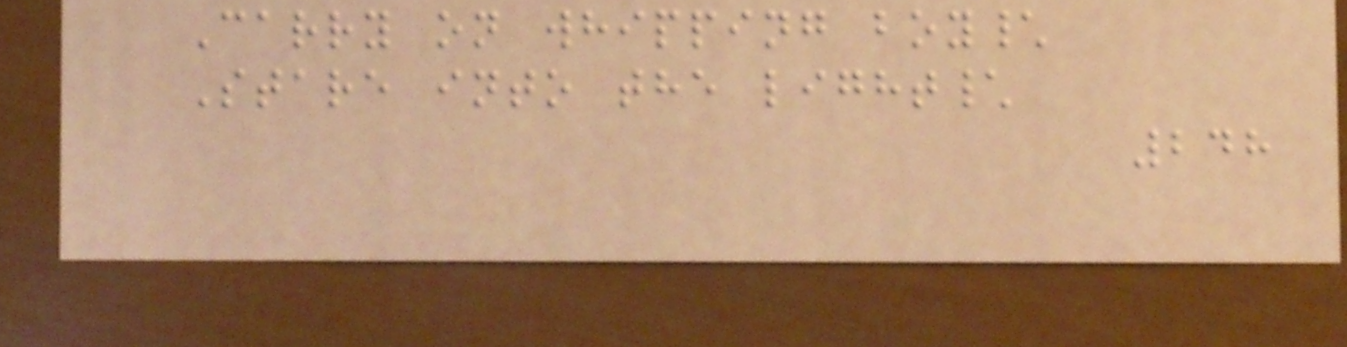Carry on whipping boy\
Stare into the light\
248
